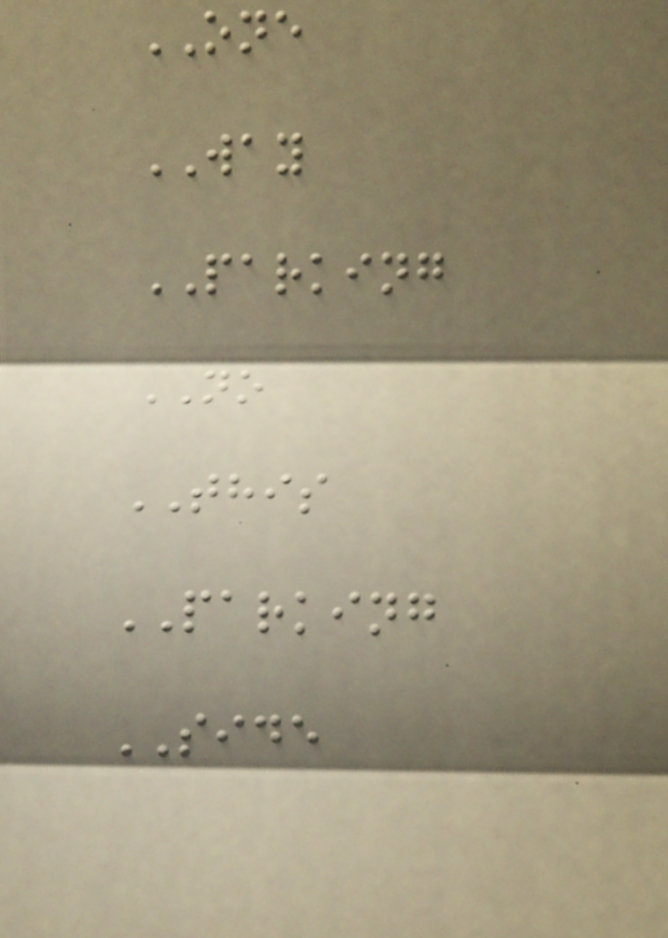ONE
WAY
PARKING
NO
THIS
PARKING
SIDE
